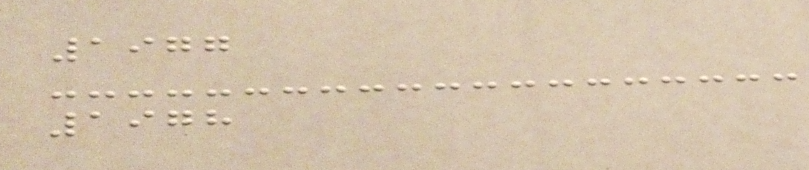1977
1978
